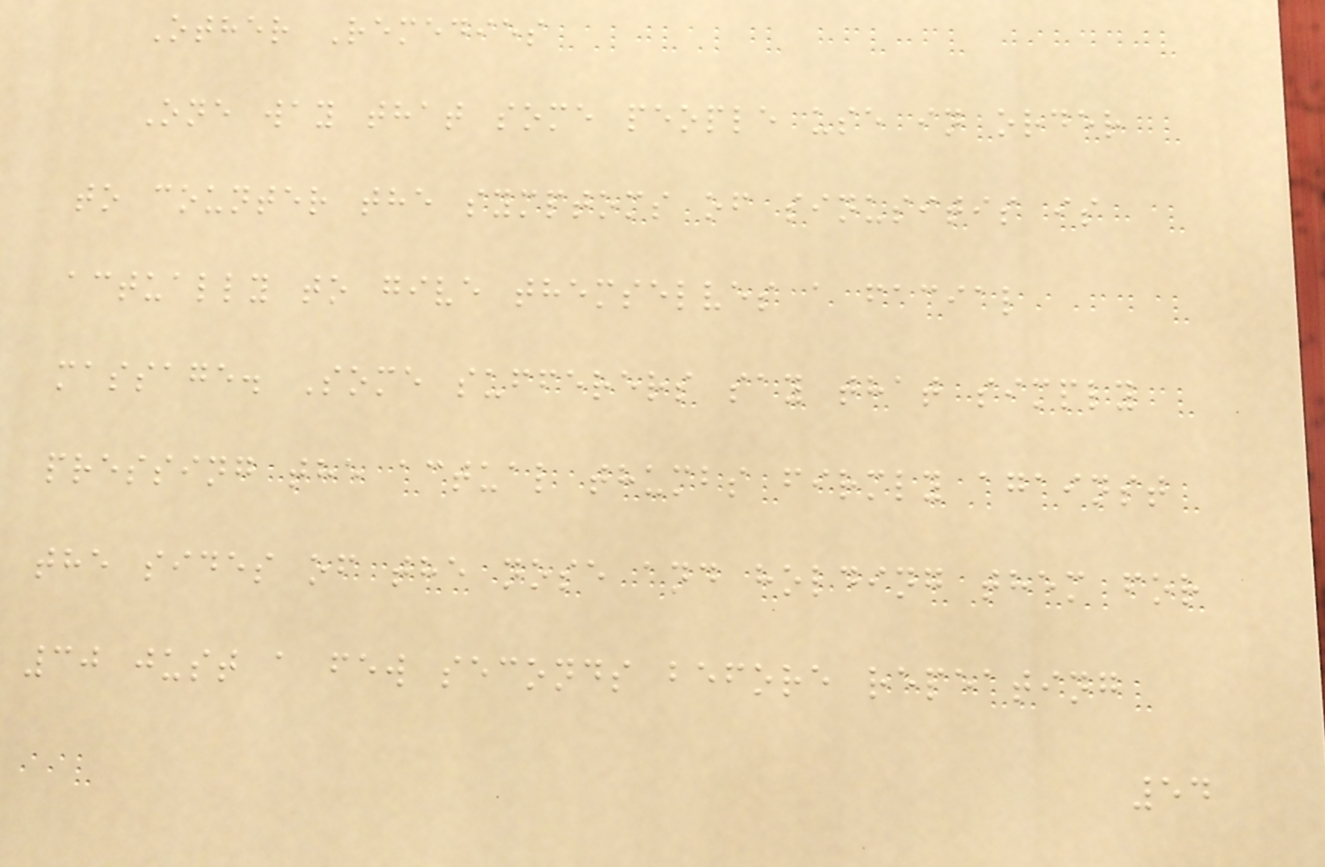Other Remedies
One way that some people use in order
to counter the symptoms of sinusitis is
actually to give themselves a facial
massage. Some sufferers say that simply
pressing the actual thumbs firmly against
the sides of the nose and holding them for
30 just a few seconds before repeating
54
